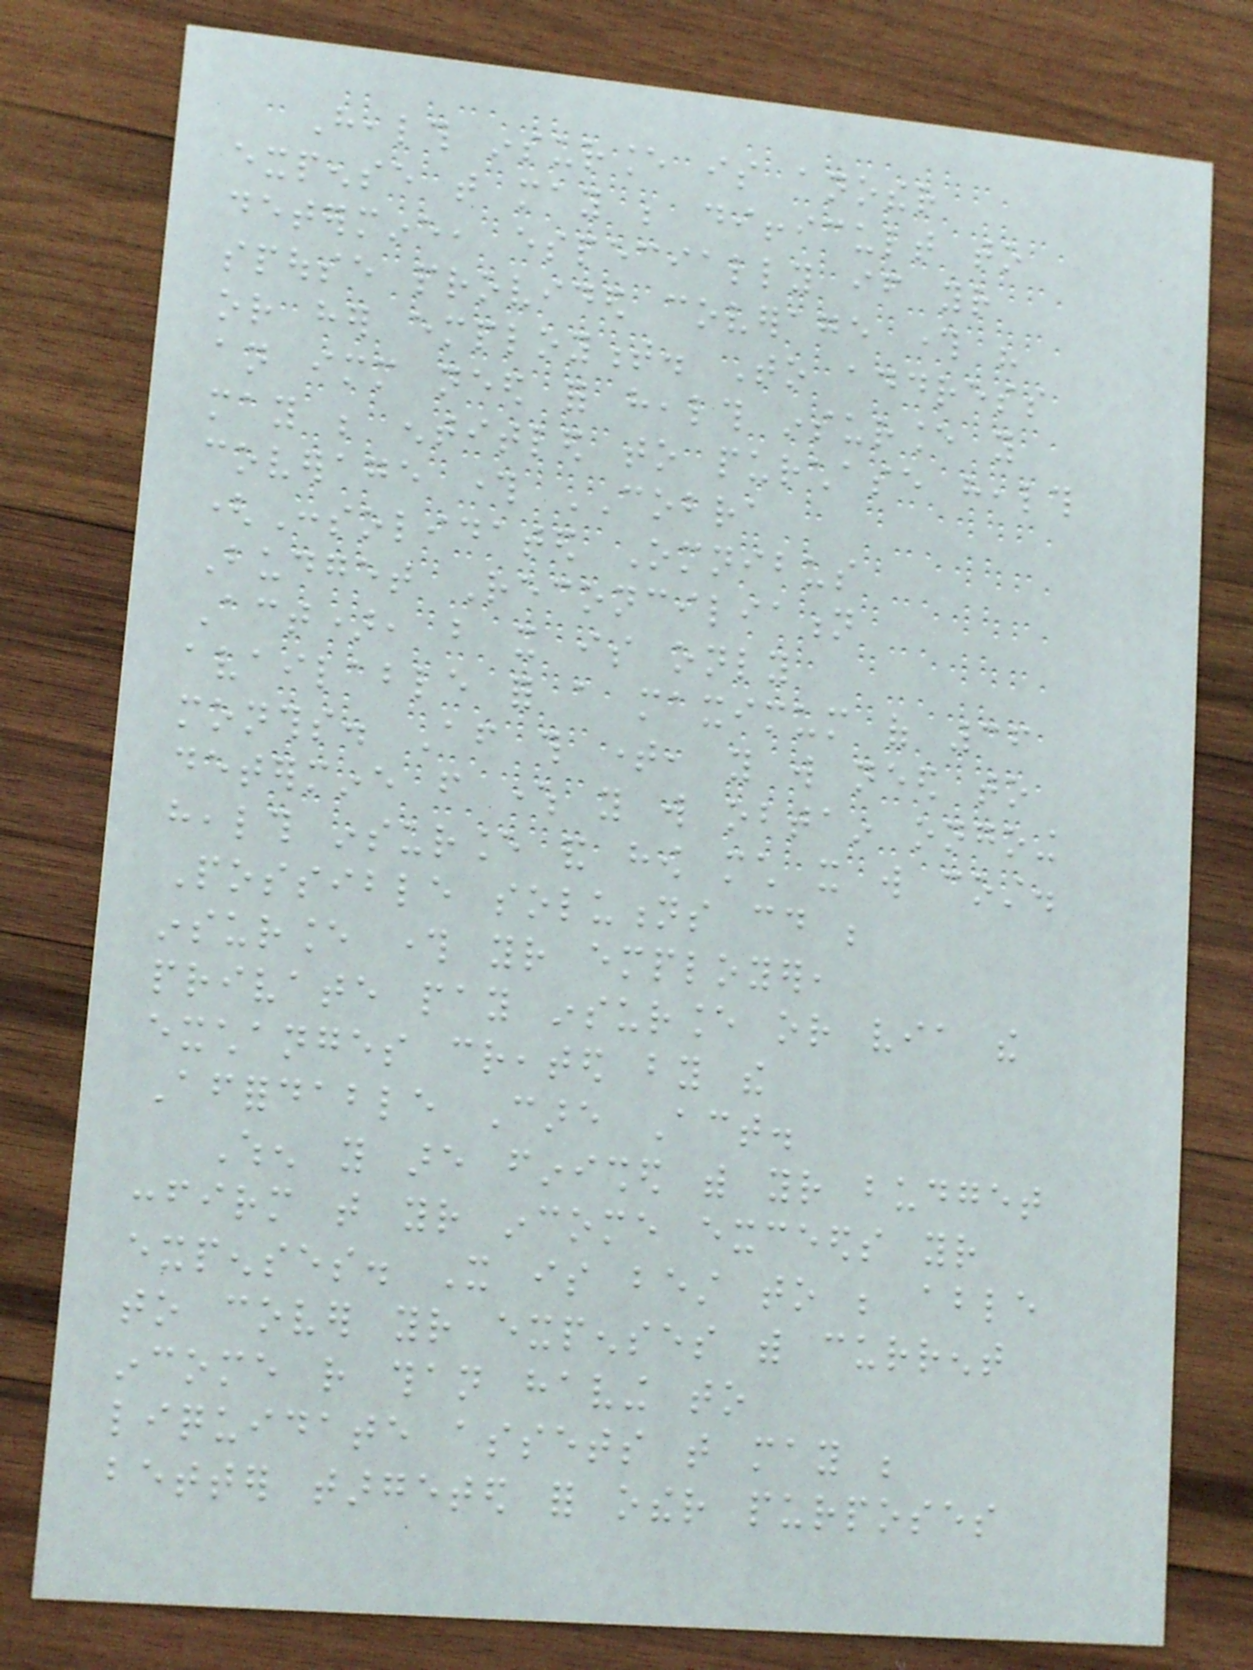Health insurance is another
expense that may be difficult to
determine, especially if your
spouse provided coverage through his
or her employment. To address
an immediate need for health insurance you
may be entitled to purchase health
coverage through COBRA
(Consolidated Omnibus
Budget Reconciliation
Act), but it is only
available for a maximum of 36
months. After this time, you will need to
determine from where you will obtain ongoing
health insurance and how much it will cost.
Possible solutions could be
insurance through your employer,
private pay insurance or via the
exchanges created by the
Affordable Care Act.
When you are finished with your budget
confirm that your income exceeds your
expenses. It is best to be able
to cover your expenses with current
income rather than having to
liquidate assets that may be
better targeted for other purposes
